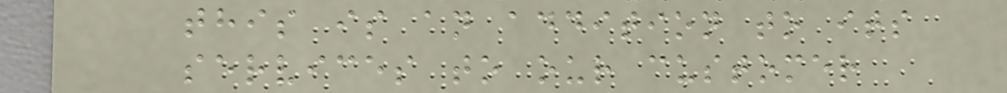this is an addition to its
services to our customer
